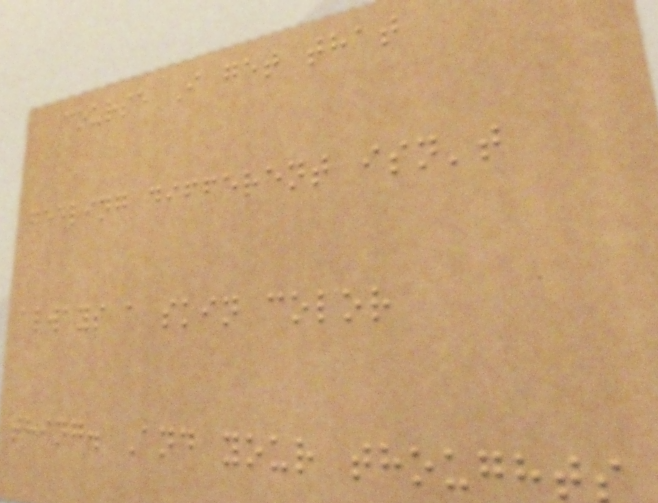course I get that
feeling different isn't
always a skin color
thing. And your thoughts
